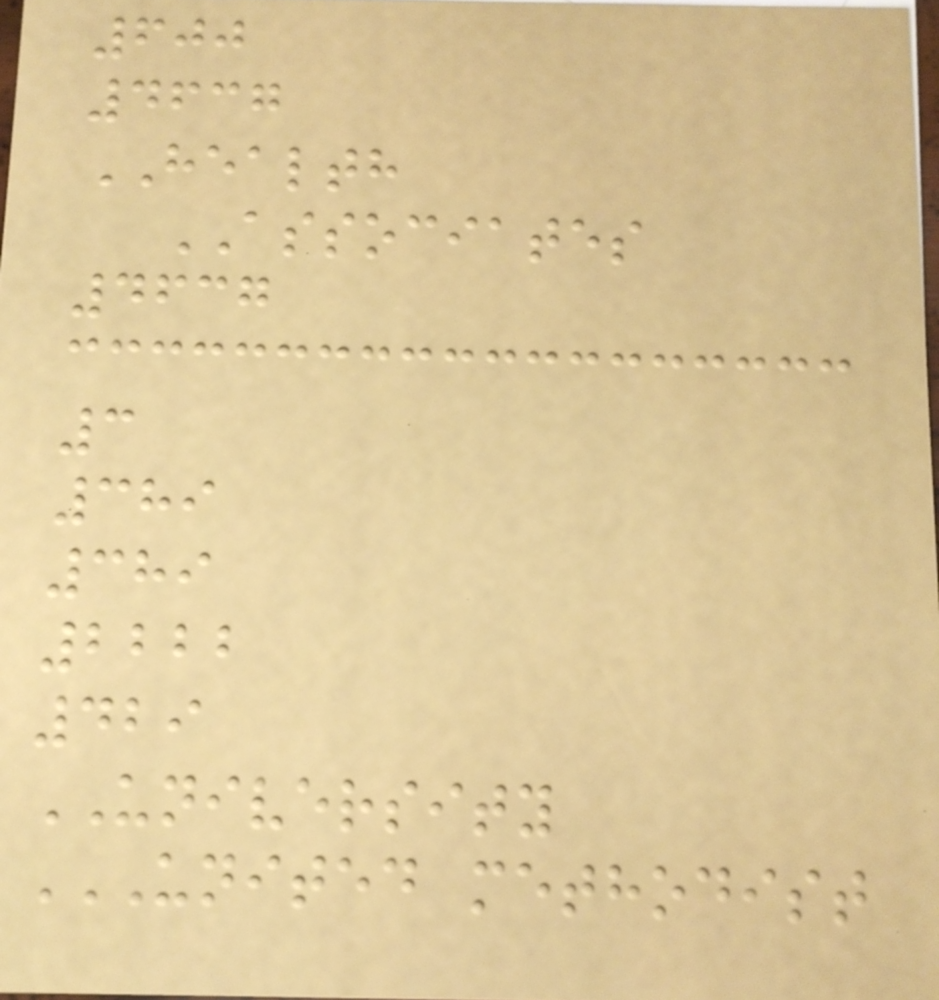600
4637
HEALTH
ASSOCIATES
4637
3
389
389
2222
429
UNIVERSITY
UNITED METHODIST
